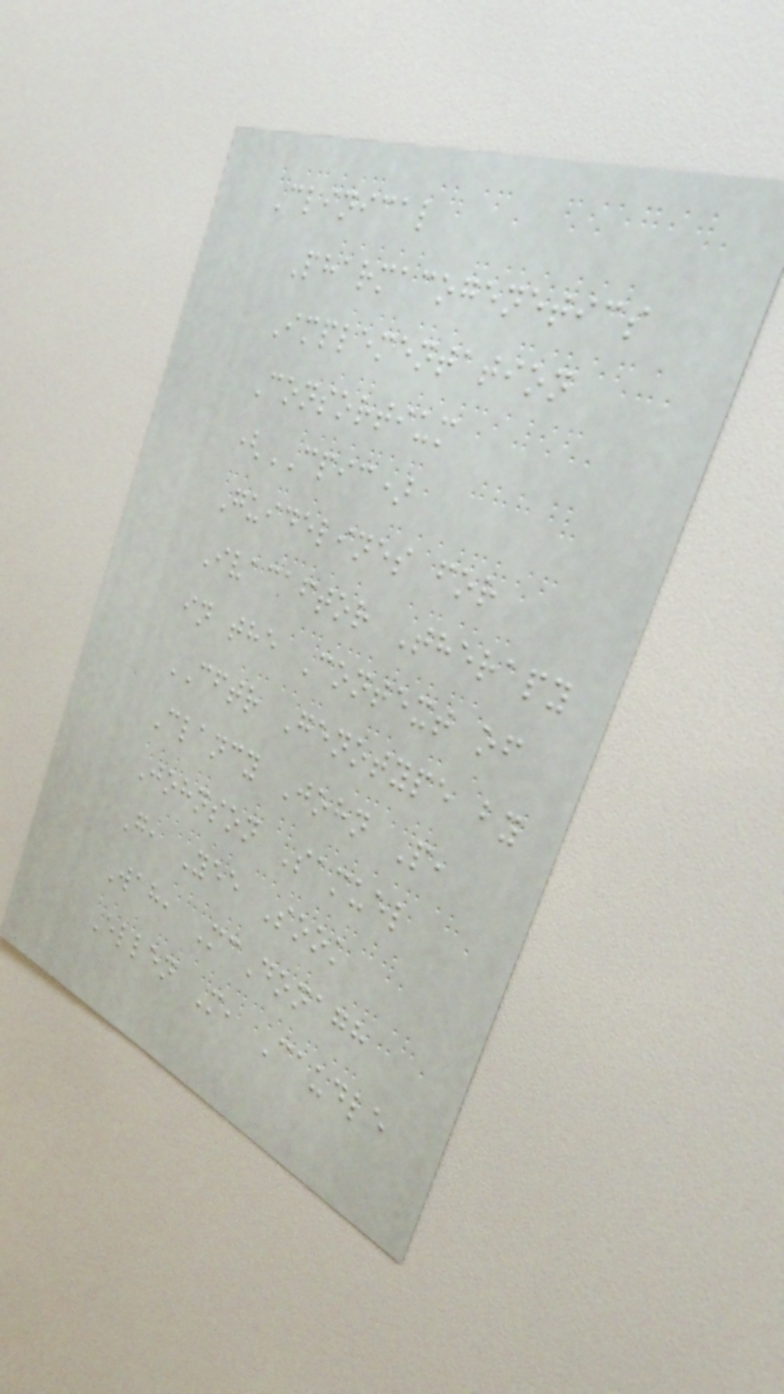Clinical
Pharmacogenetics
Implementation
Consortium
(CPIC)
Guidelines for
Ivacaftor Therapy
in the Context of
CFTR Genotype by
Clancy John P,
Johnson Samuel
G, Yee Sook
Wah, McDonagh
Ellen M, Caudle
